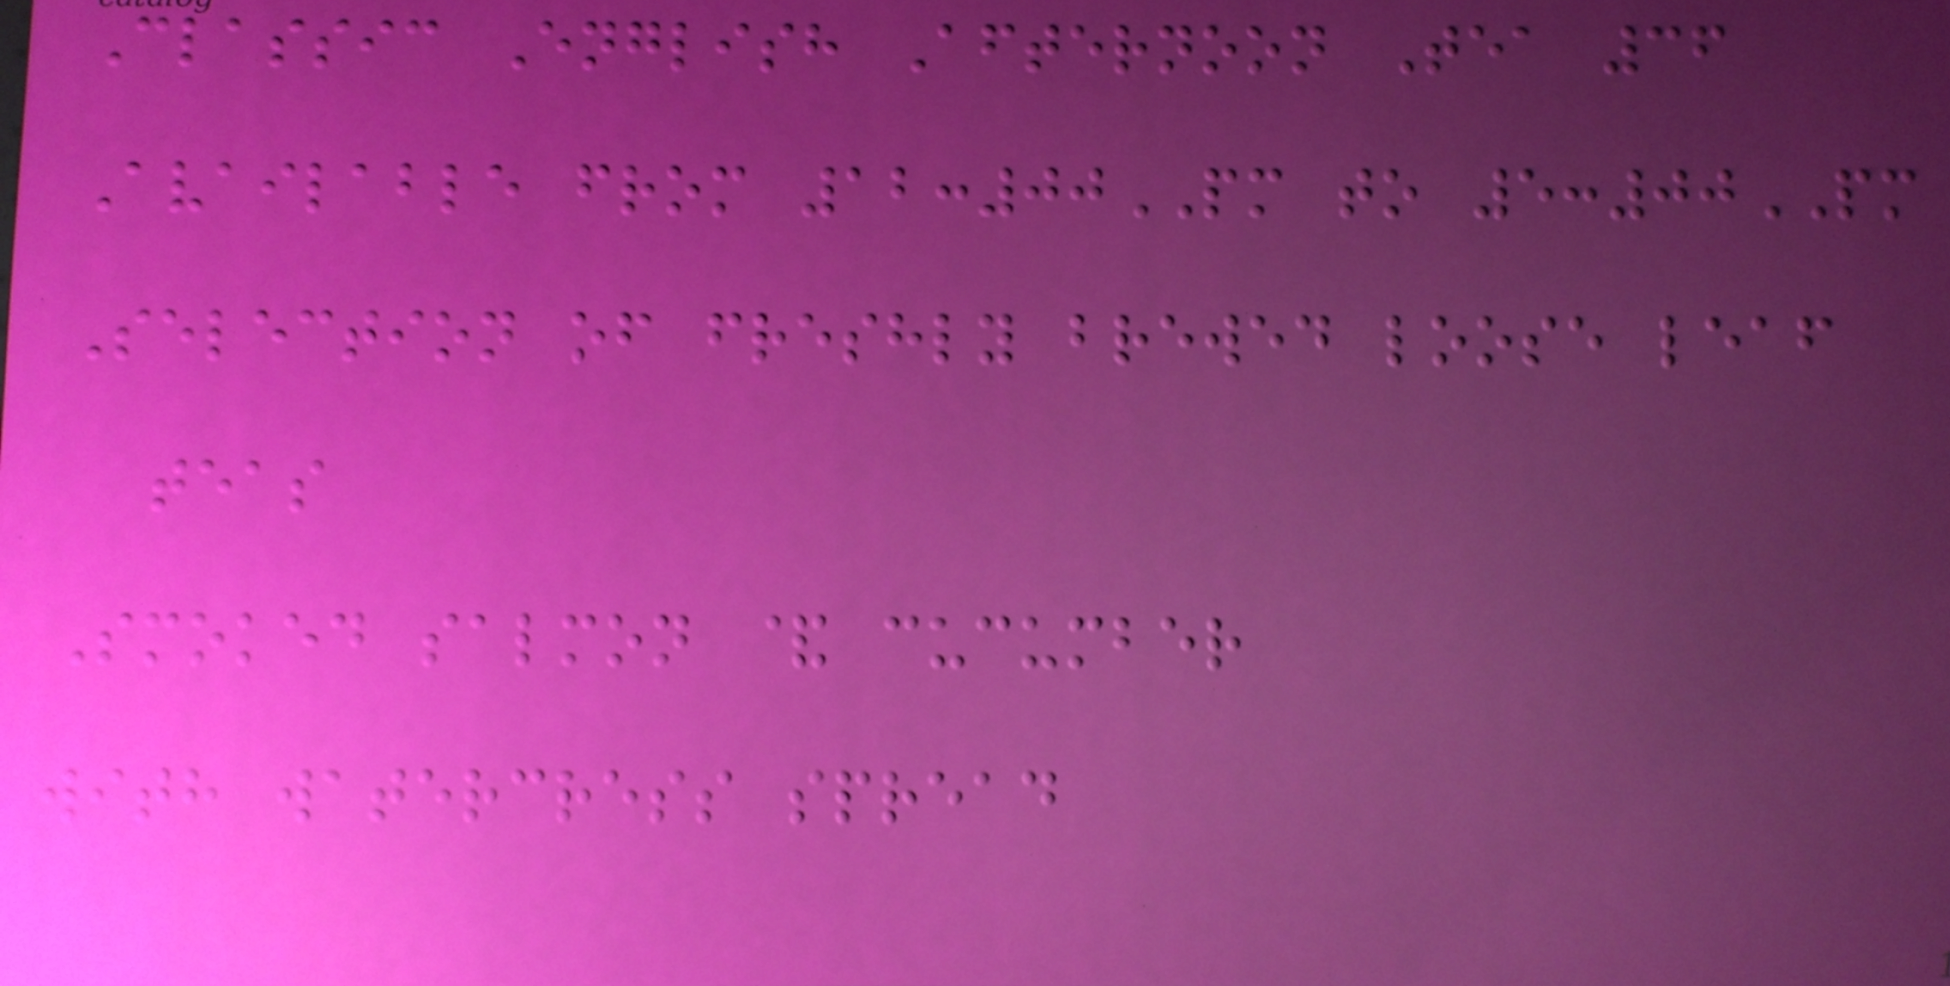Classic English Afternoon Tea 36
Available from 12:00PM to 5:00PM
Selection of freshly brewed loose leaf
teas
Smoked salmon & cucumber
with watercress spread
